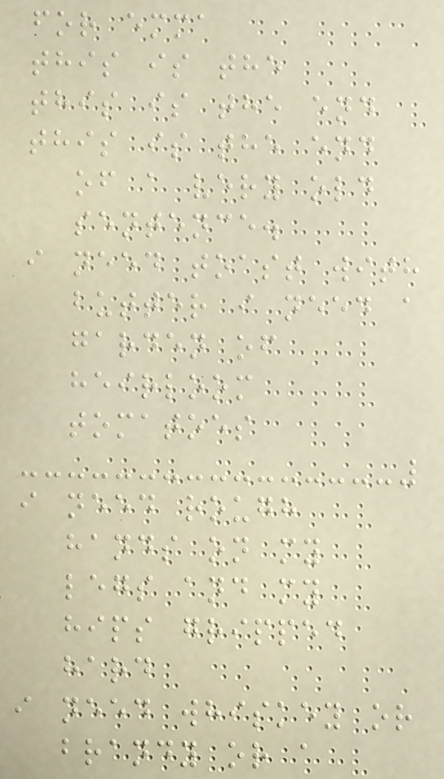for emma
this is the
this is the end
this is the end
of a very old
sentence.
i need toast with
butter i need a
garden of
heirloom
tomatoes
i need rough
hands on my
legs and my
hips gripped
hard
i need whiskey or
brandy or a
